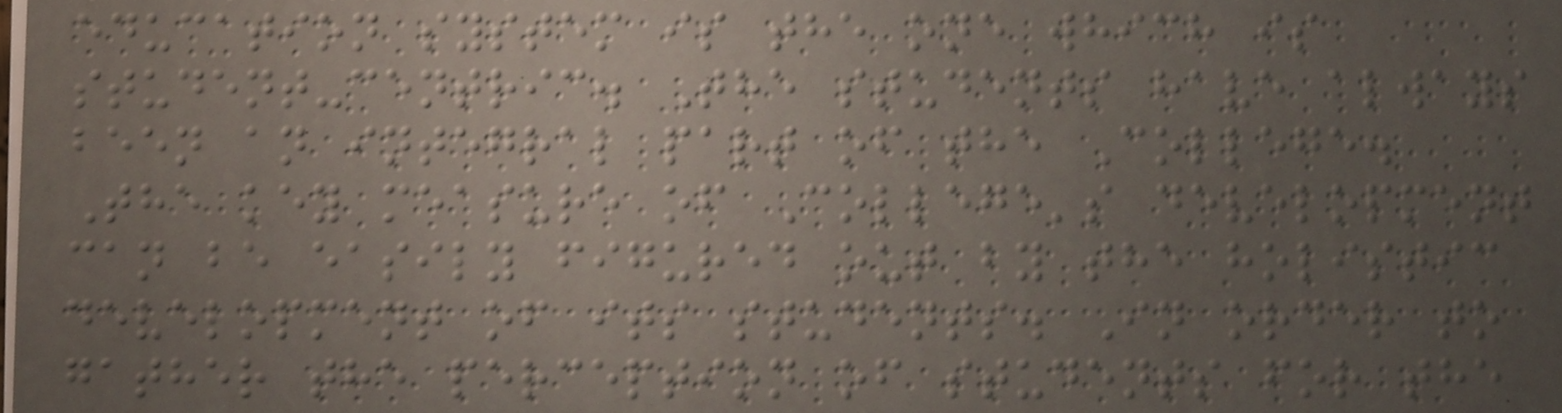education system is the one which is
student-centric. The students have always
been an integral part of the College.
The key measure of College's development
can be easily figured out by the holistic
development of its students. In order to
gather the perception of students for the
